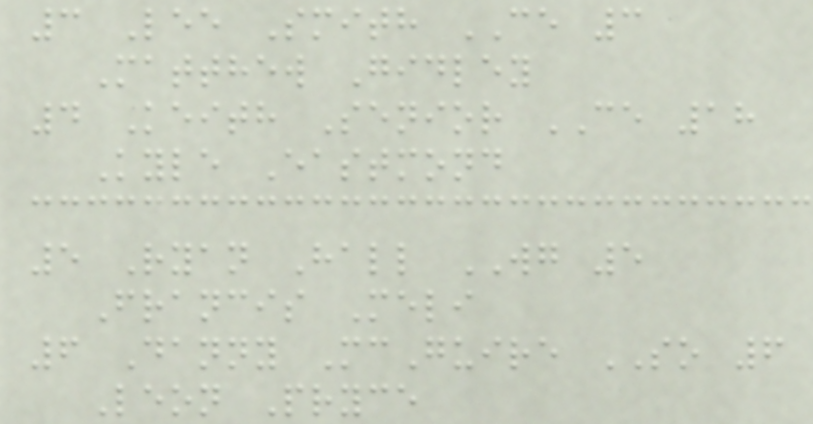3 Lee Smith CE 3
Matthew Gidley
4 Keith Senior CE 18
Kyle Eastmond
5 Ryan Hall WG 5
Francis Meli
6 Danny McGuire SO 6
Leon Pryce
